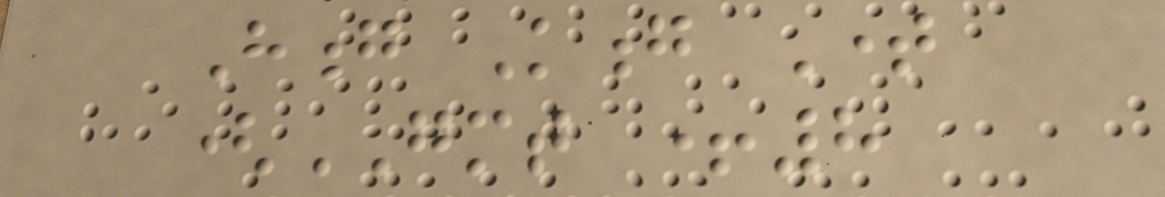Hong Kong Time
(GMT +8
